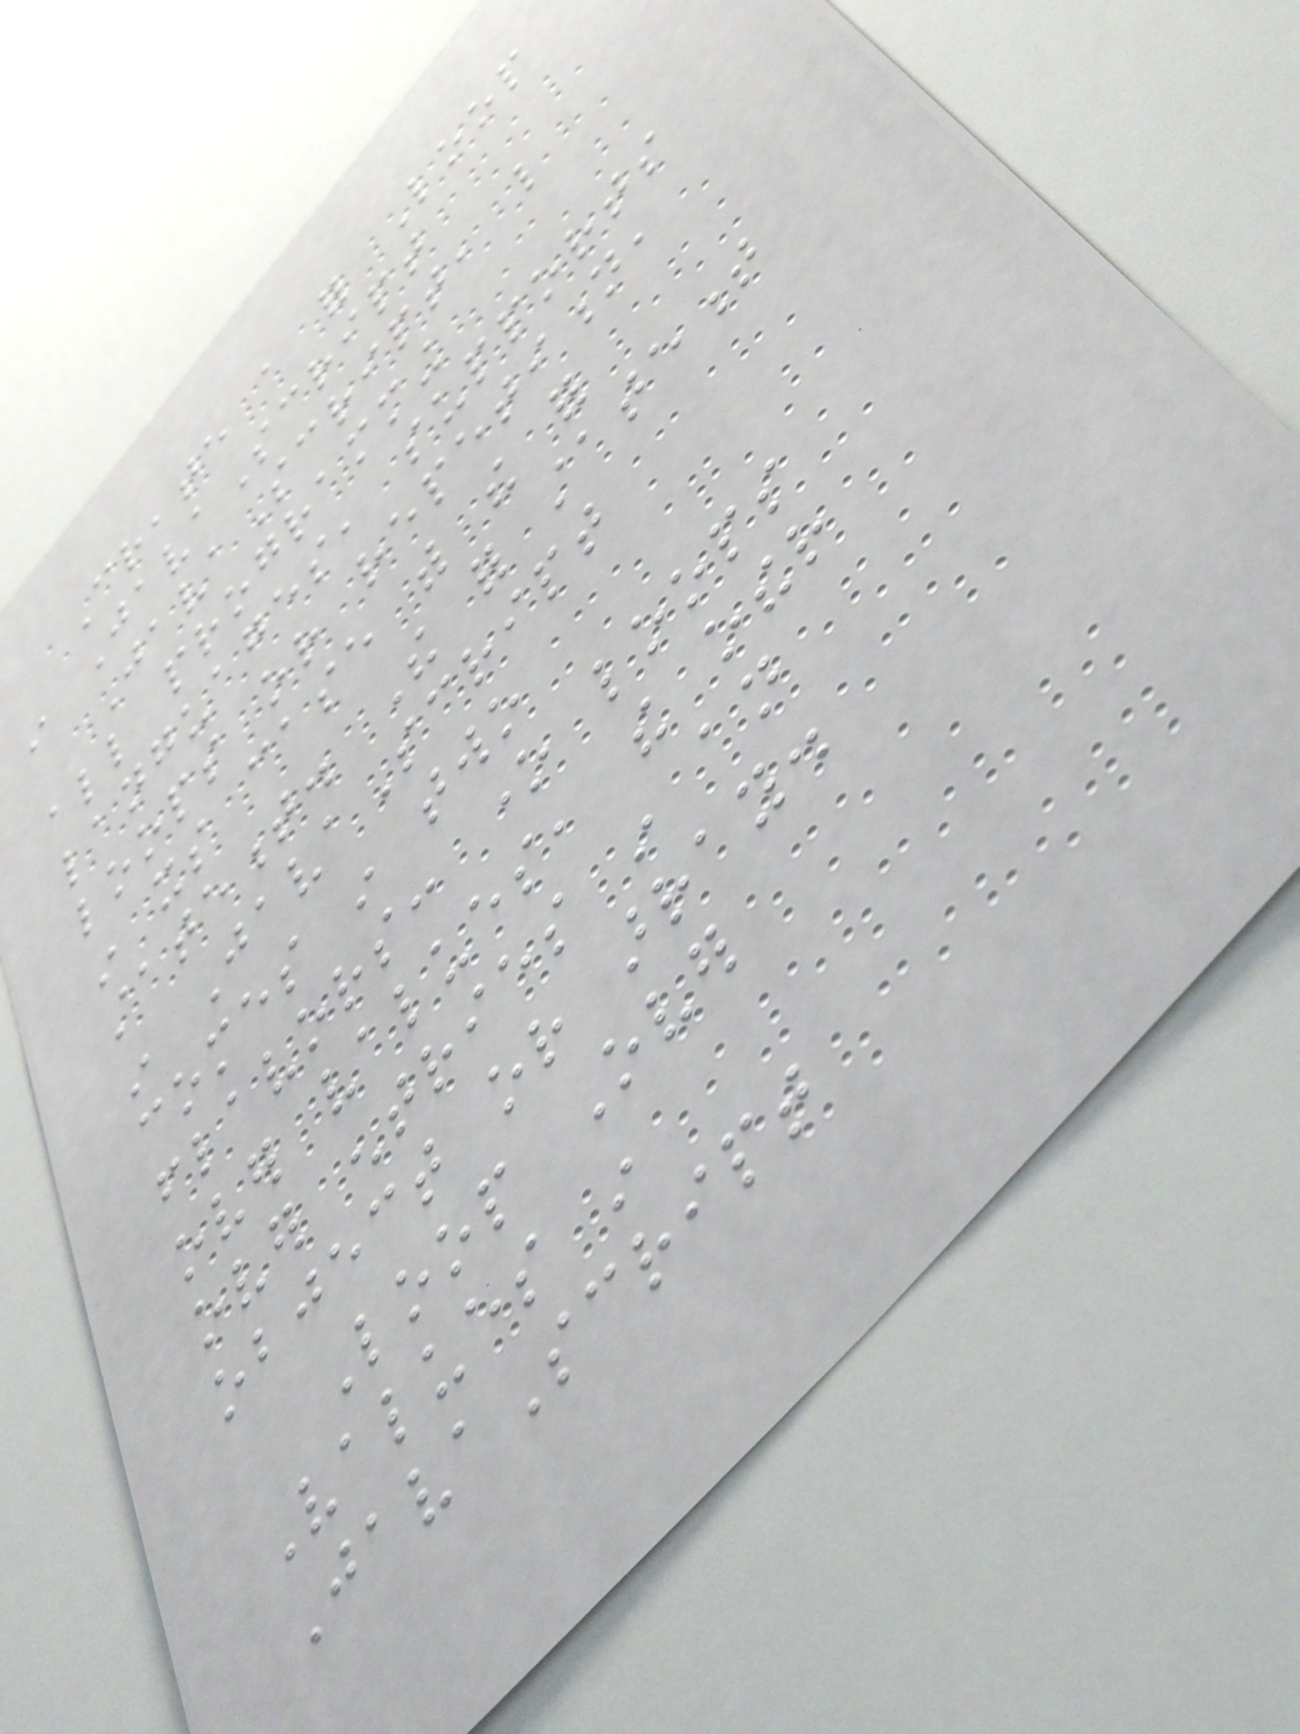Create a for Loop
in JavaScript
JavaScript, like
all programming
languages, supports
loops or repetition,
in its case with the for
statement. The for statement
in JavaScript
comes in two
flavors: one loops
over values, the other
over entries in an
object or array.
Loop Over
Values in
JavaScript
